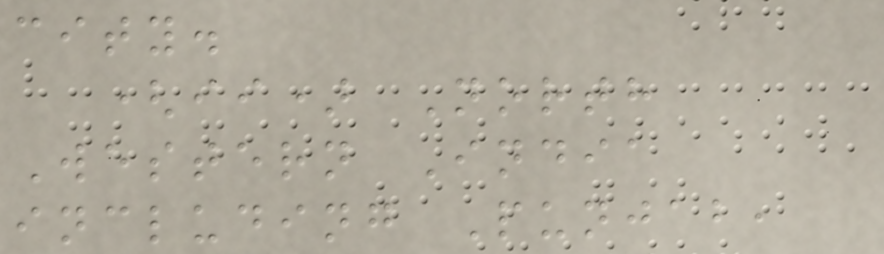city.
(ii) North
Western India
including Punjab,
